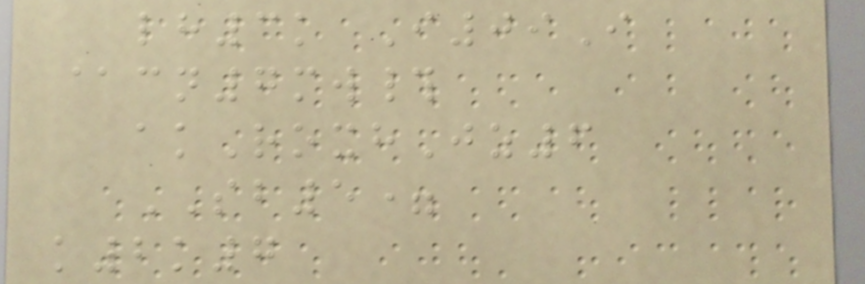lh3k I09I
@cn7mw#
akRoxhJz6
SB5=
k2k7
